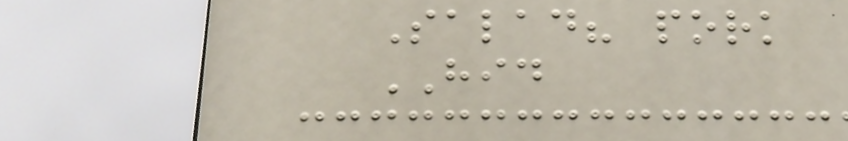Salad? pork
HID
